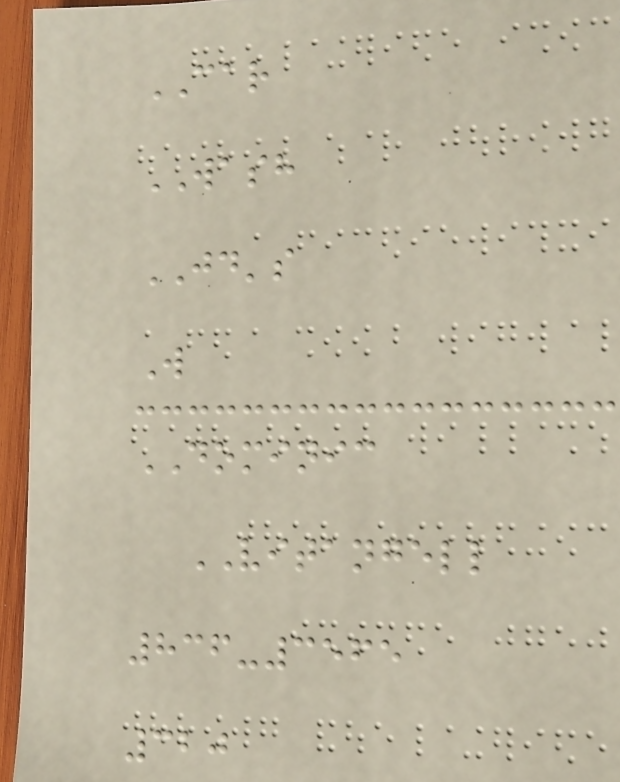CAR
WASH
JD's
W
DOMINIC
VITANGELL
836-3565
320
